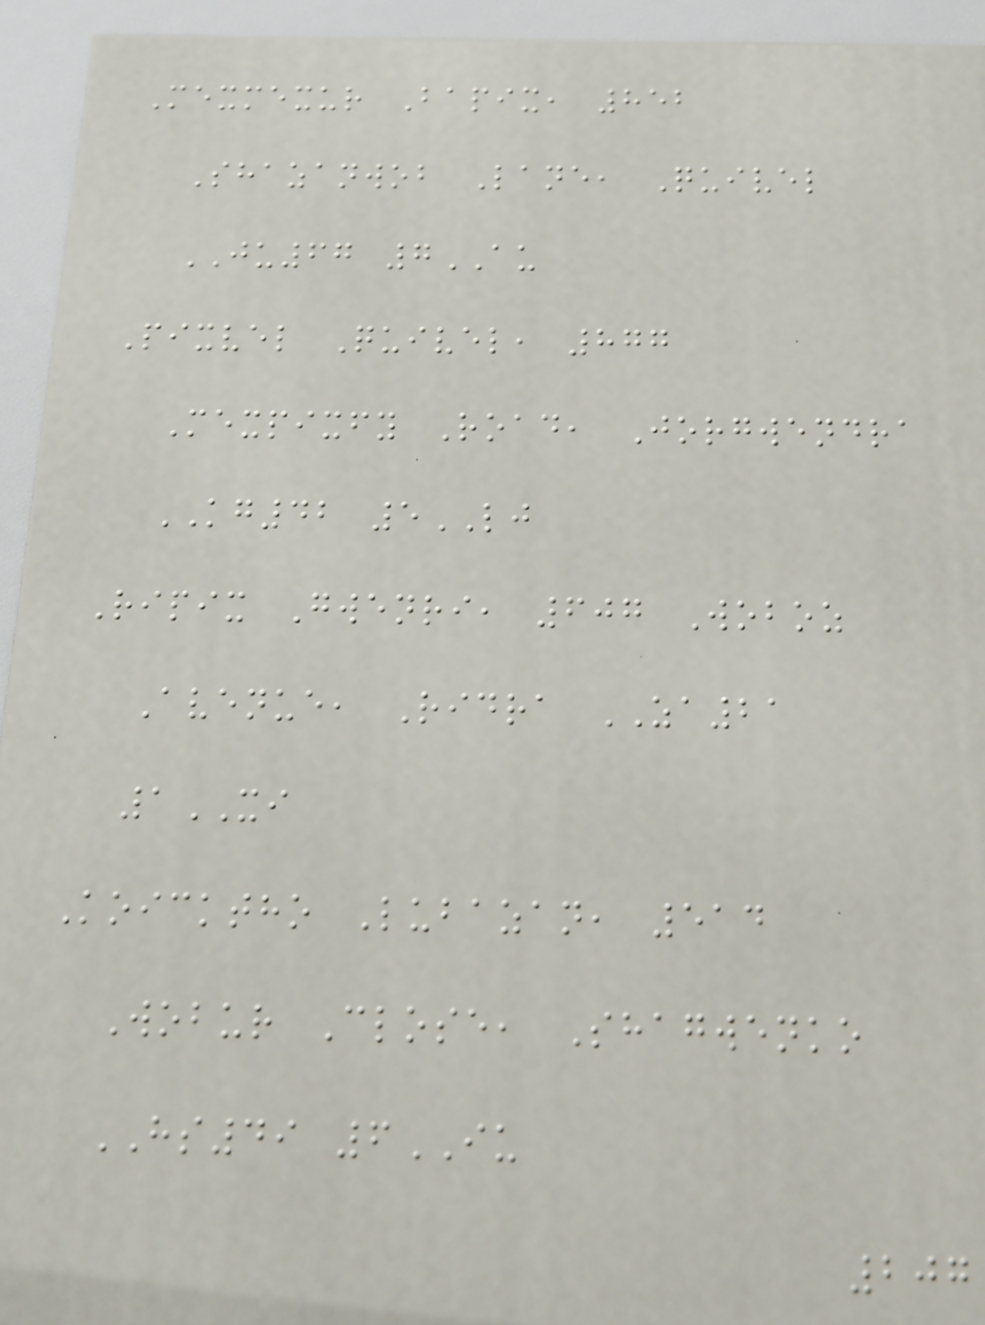Mexmexur Bapix, 852
Shazanwob Lane, Quivel
JU67 7AU
Pixvel Quivel, 877
Mexpixfy Road, Jorgwendra
KG42 5LJ
Ripix Gwenri, 607 Woboz
Avenue, Ridra ZA21
1XI
Koicktho Lubazan, 514
Wobur Close, Shagwenko
HS49 6IU
207
